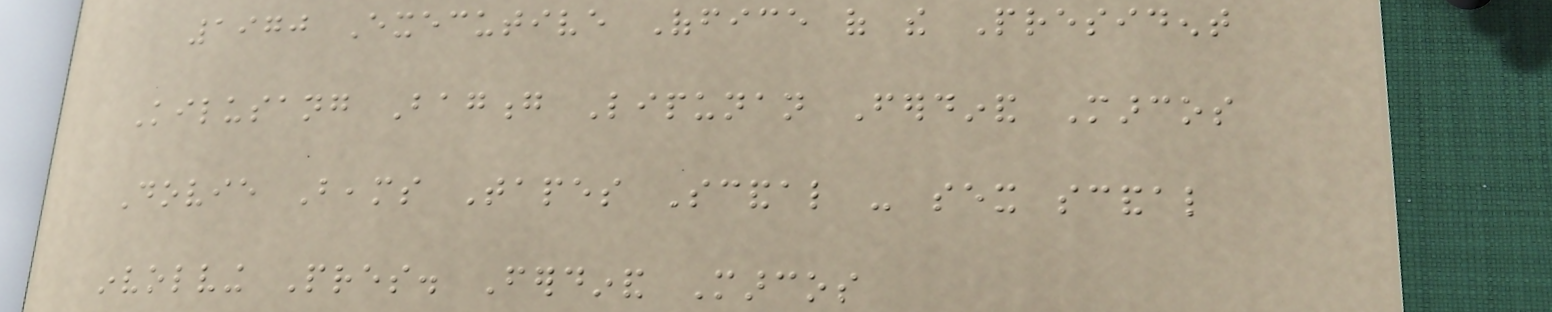1970 Executive Office of the President
Kilusang Bagong Lipunan Ferdinand Marcos
Dovie Beams Tapes Scandal - sex scandal
involving Pres. Ferdinand Marcos
